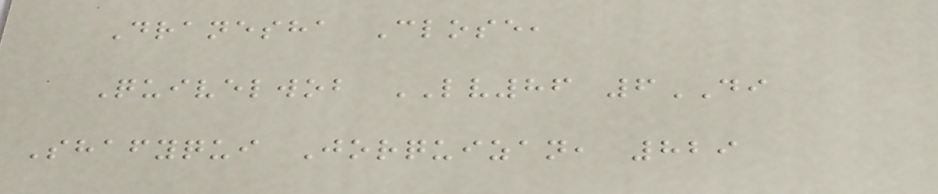Dranesha Close,
Quivelwob LV86 6DI
Shafyqui Jorquizan, 829
